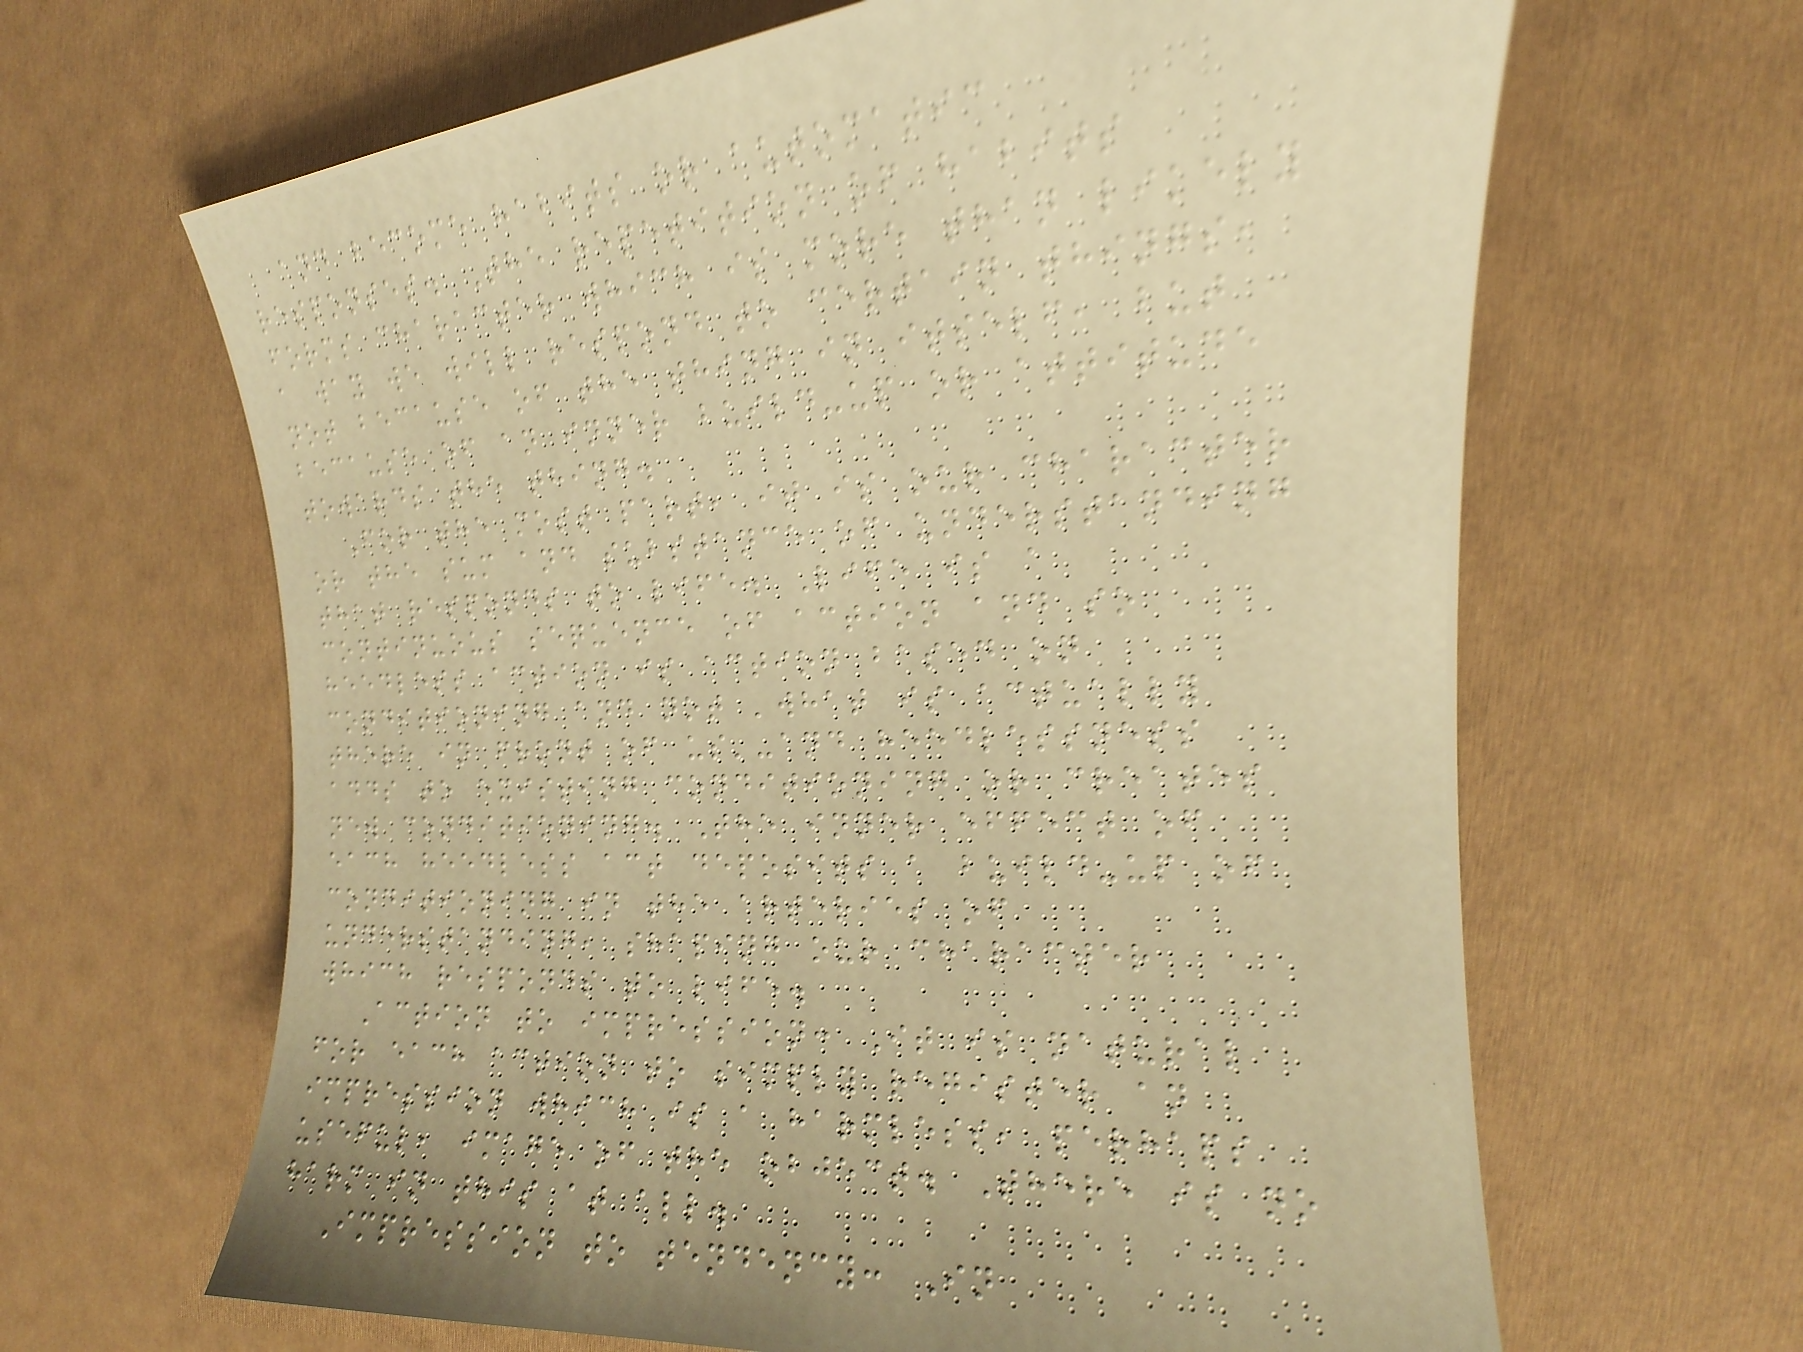and become habits or automatic
responses. The repetition of habits
forms character which is more than likely
a way we will respond to certain things,
not because of the thing in itself, but
because of an inner build-up or attitude
towards the thing.
For the most part, it is our character
or the sum and substance of understanding
that responds to life. Life is a
continuous sequence of action and so
heedless action is action based on
conditioning and not 'what is actually
there in front of us'-and heedlessness
adds to existing conditioning or creates
new conditioning. The inner effect of
each heedless act deposits a build-up of
conditioning in the arteries of
understanding, shaping our character
which responds to life.
Action to impression: It is natural
for each action to simply register an
impression which is a harmless, perhaps
useful, image of the object. There is no
harm in this at all.
Impression to tendency: In
